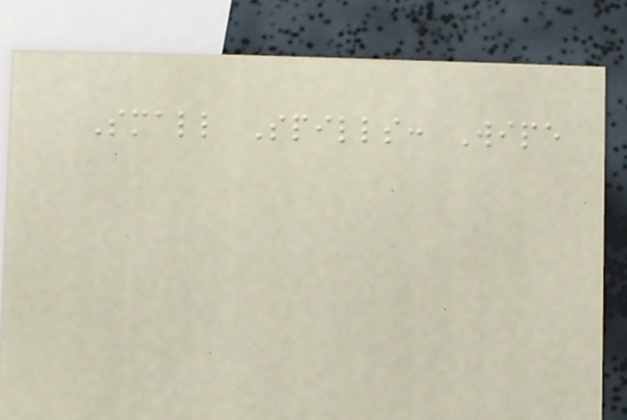Small Spills: Wipe
